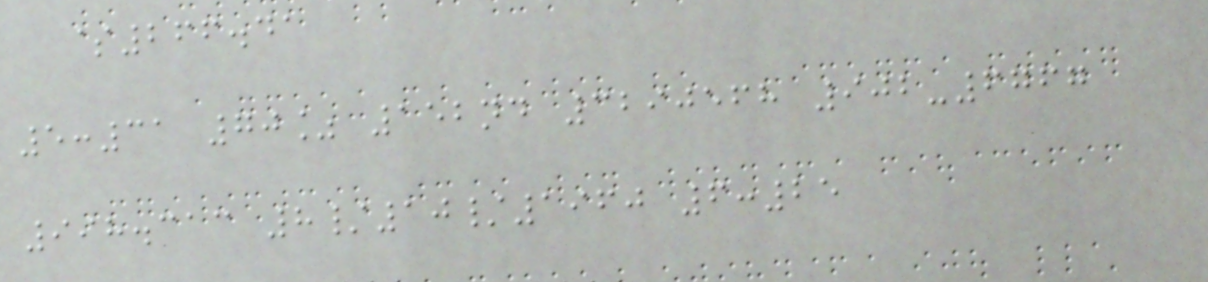$266.41
5:31 70% 152nd 3290568 902-6767
998.313 8/10/1960 6:25
